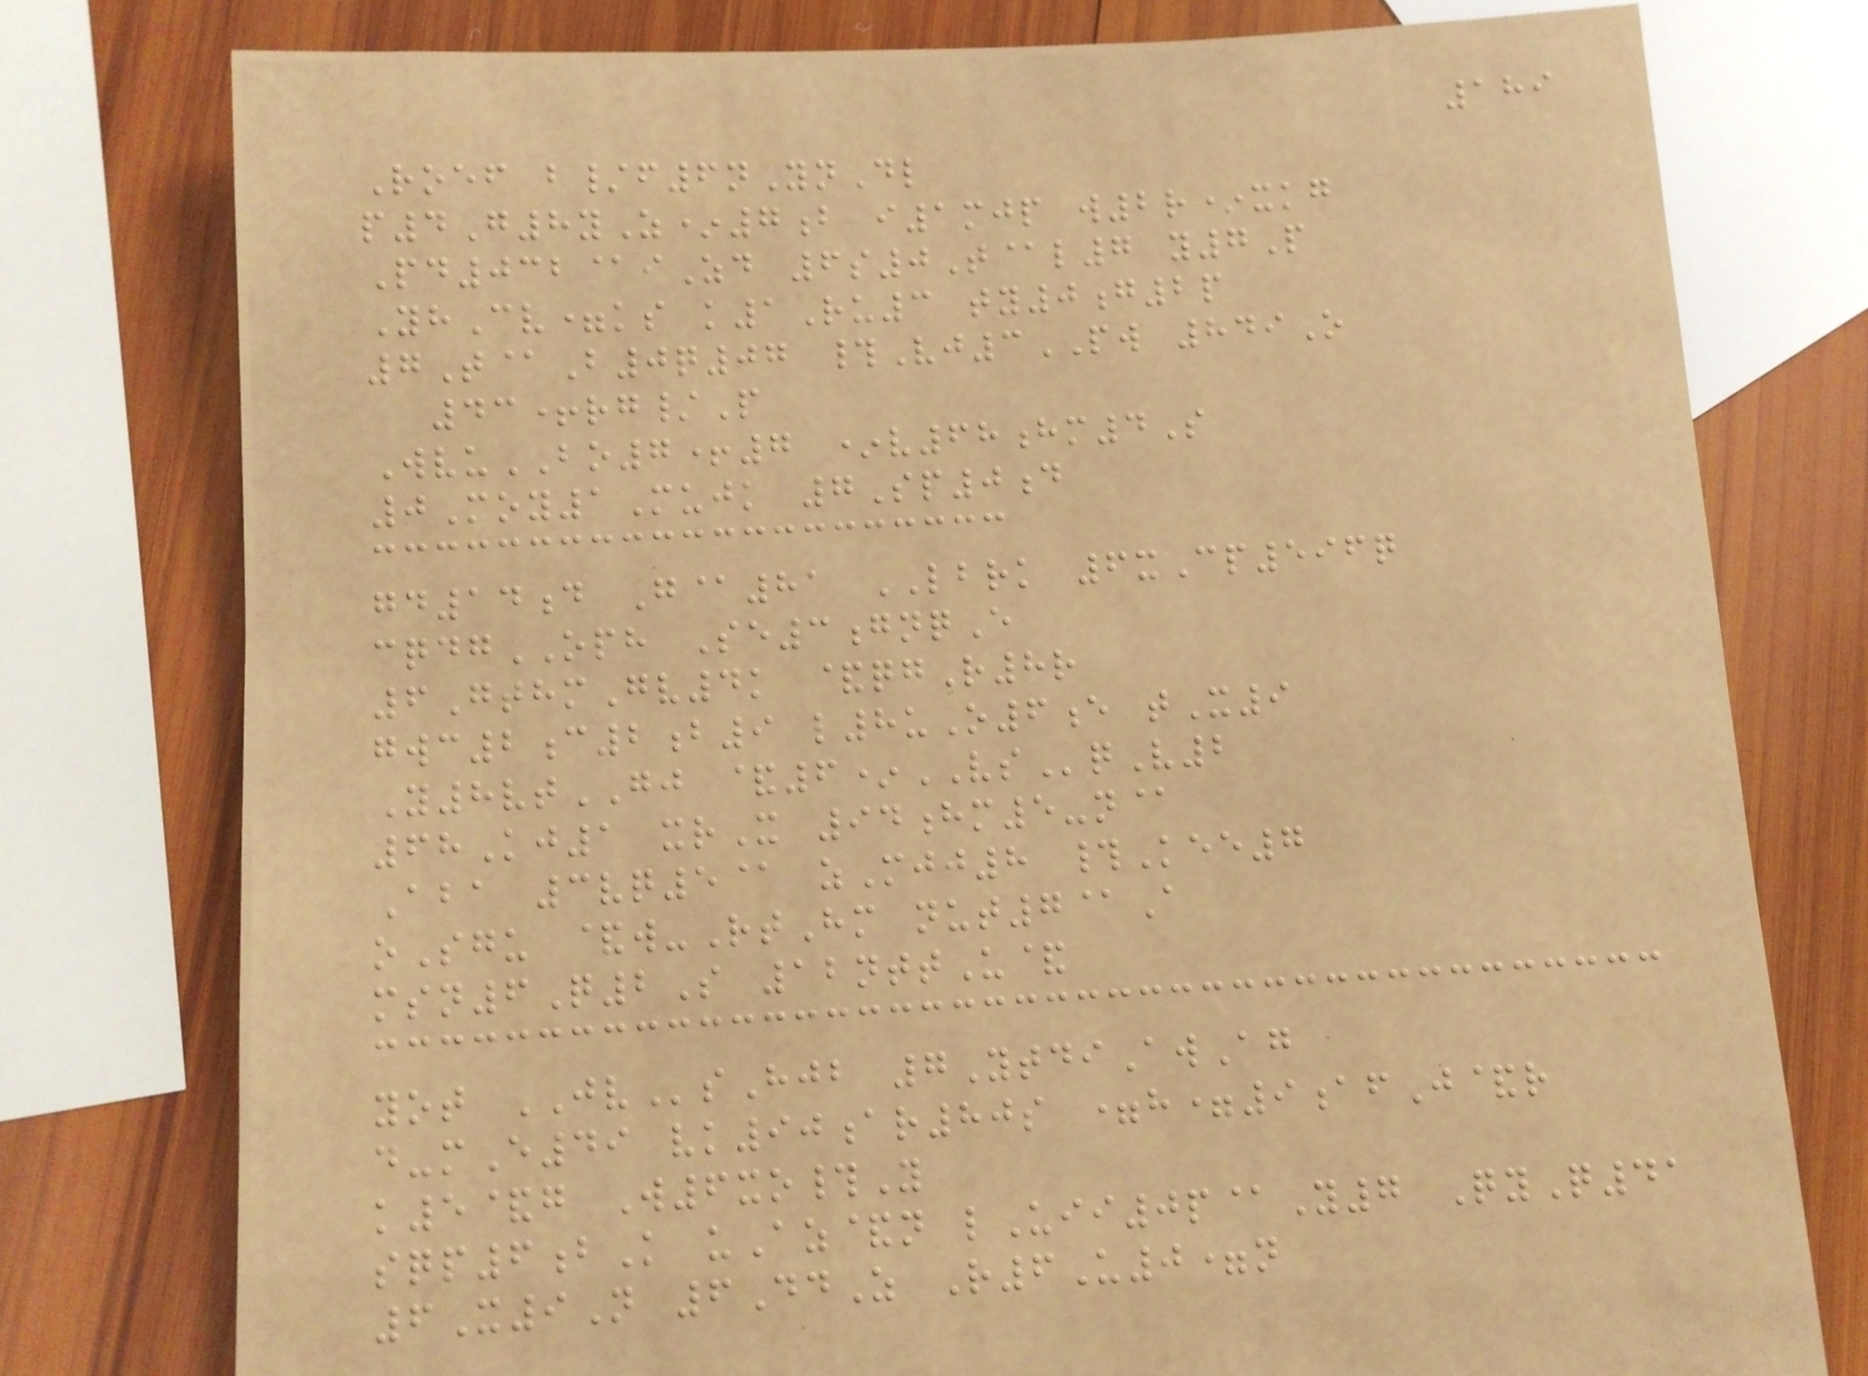189
Roef b/f6nYnDl
p4G8yZ*7b i1mjp w2r*xkg
Pd032@iZd 6s0T@l7 y7P
YhCv=ks k1Ru3 ty0g2p
7T@B0q07 #Vj3PW 849O
43+rg/P
WvuBO7+7 *v68hm4S
0Moy1Mujk 7Sp0d
gd14d G@81 LBRK 6xCp596q
cqdgOPH Se3gnqE
6GthmGv4k &qgR8r
gwc2c2b9 l8uO6e tX9
Y8vtGJ &6*VSqV2
68Kj1 xrX 94hm5-n@
Aba 3vq5@ zMjj8 #Kee7
oSgu &w-RtHm nut7@A
msn6Q2S 12nttU&
yot JVsHjb 7YtdiAwAg
d-mE49 vk90ar80s =h=9afJ&r
k5&g W6xo#Y
sqp6bK uAz&n lUii0p@Y7 QyQ41
6X9N 6DdZ R6U0=n
